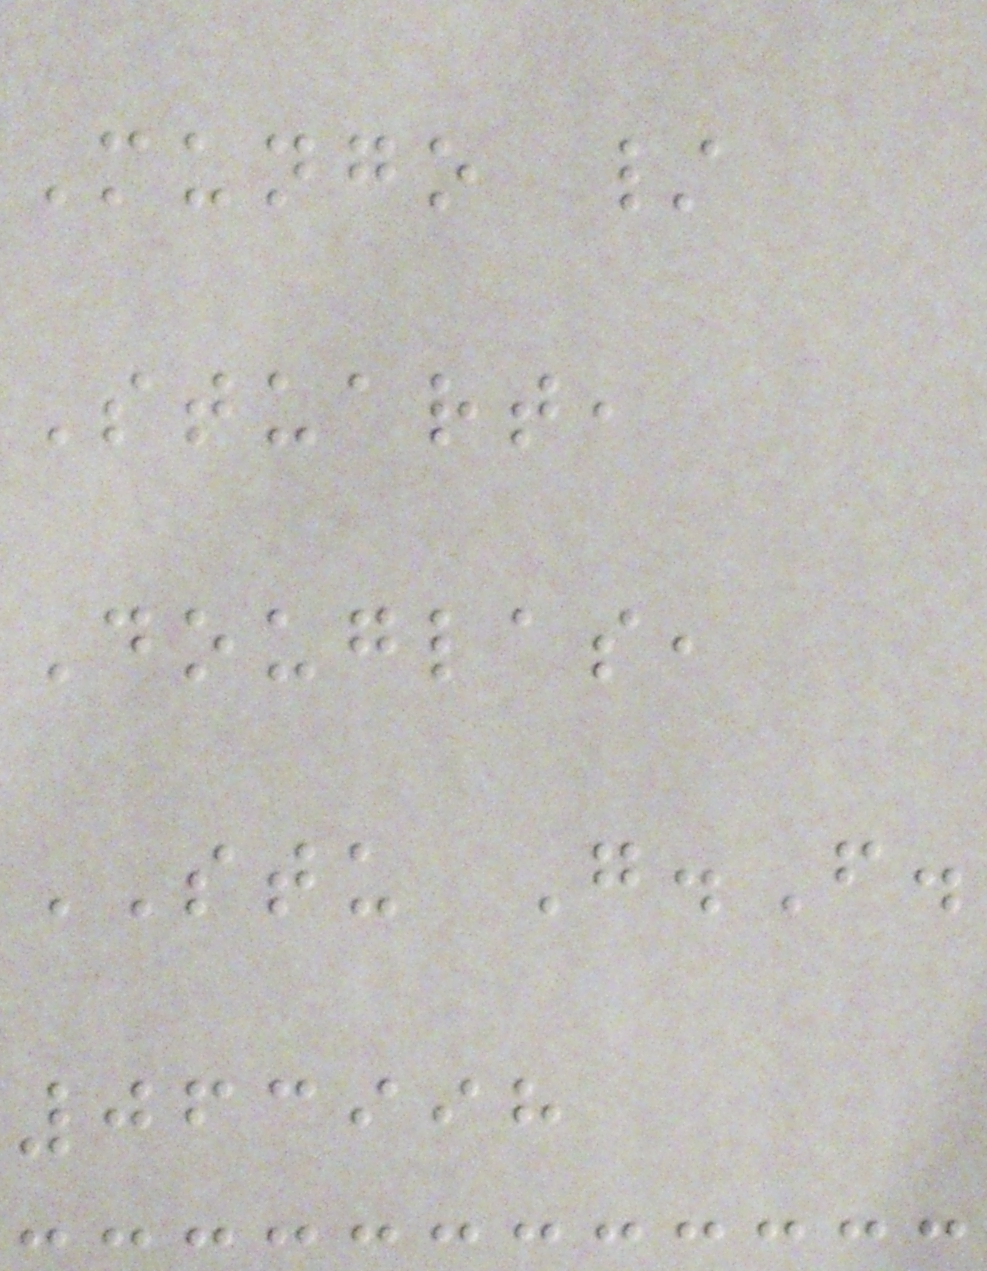Mungo /
Stuart,
Douglas,
STU G.F.
063998
